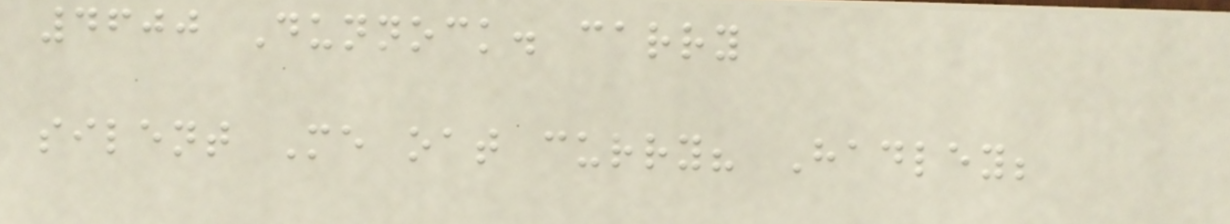4600 Dunnock. carry
silent Me oat curry? Hadley;
